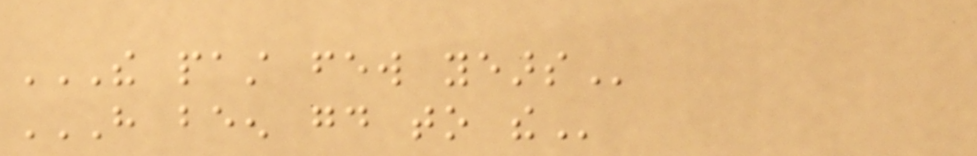THE PAST FEW YEARS
HAVE BEEN GOOD TO THE
